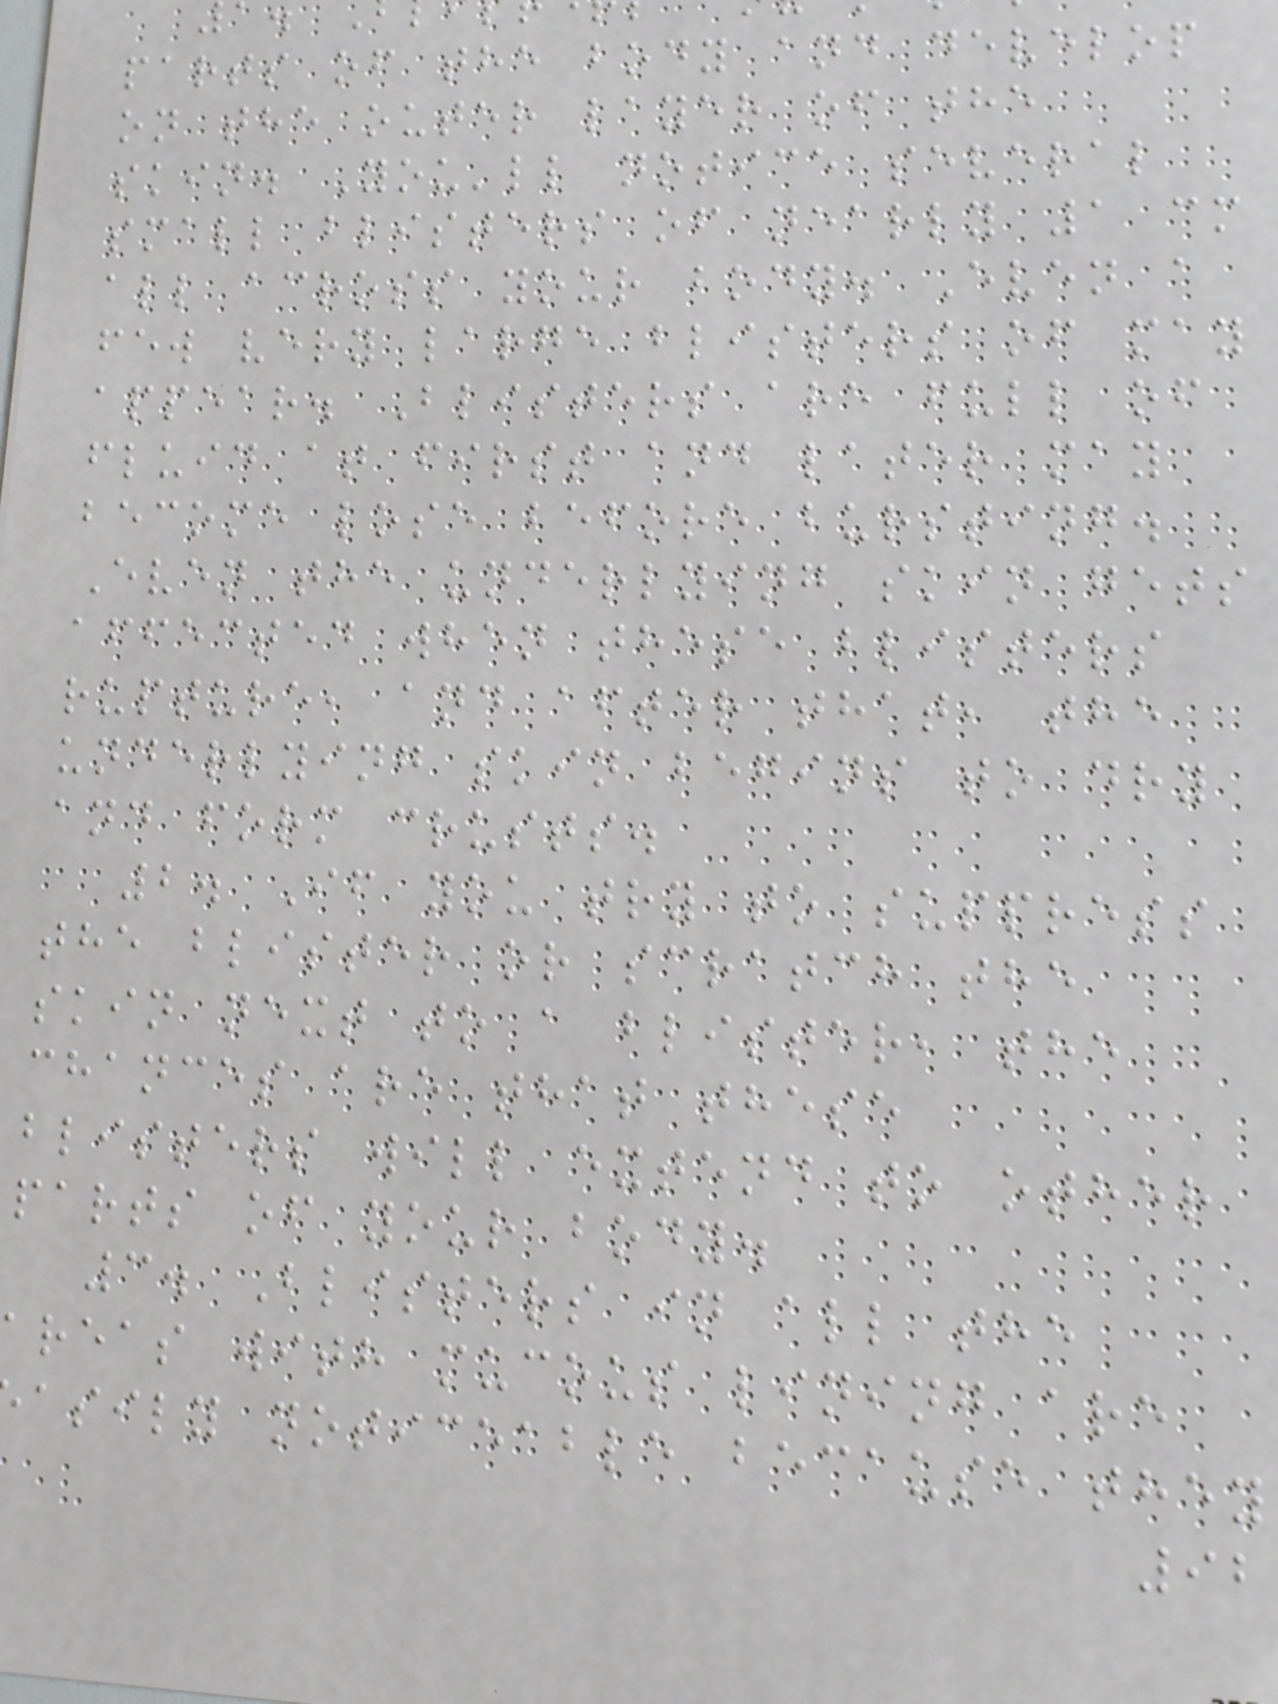parts of the body and develop
on the outer layer of the
skin. You'll notice several
small blisters of nearly 1 cm
all across your body. Even a
few very large blisters of may
appear. Blisters are full of
fluid at first and later may
become lose before bursting.
Even the underlying skin gets
affected when these blisters
rupture, and after that, the
underlying skin begins to dry
and form crusts.
2. If you try to suppress
the blister or scratch the
skin next to a blister, the
chances are that these
blisters will extend to other
parts of your body.
3. Blisters in all the
reas with mucous lining are
asily noticeable because they
92
